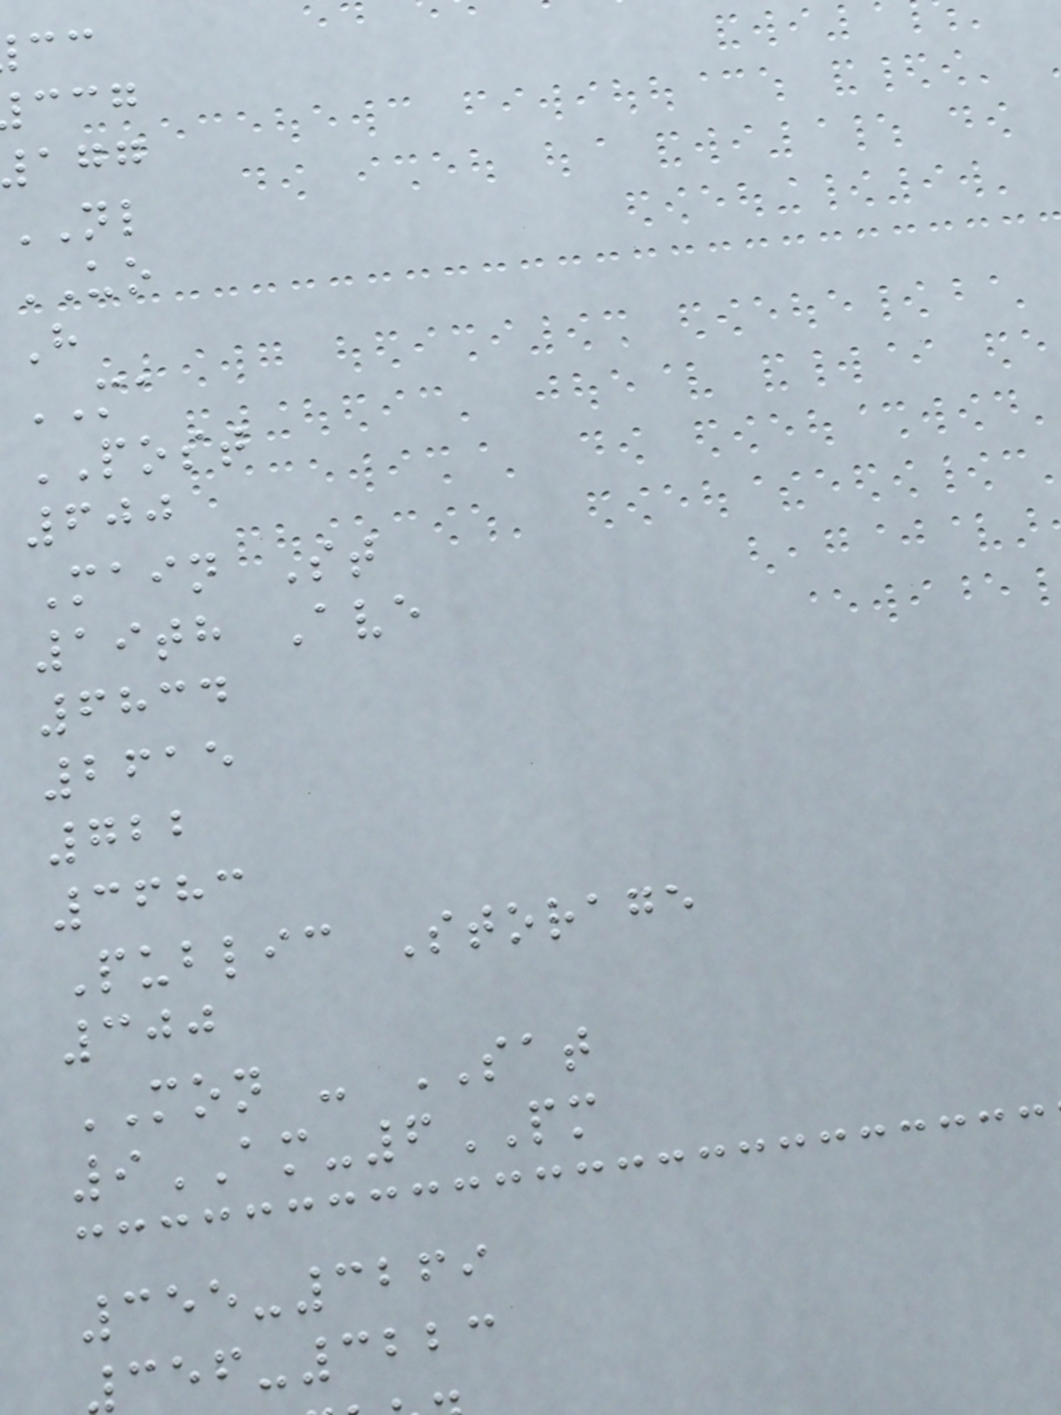NL
UO
H
MA
POST
600
Main St
19th Ave
6834
2615
722
3683
Public Storage
300
MON - SAT
9AM-6PM
355-3269
356-3223
